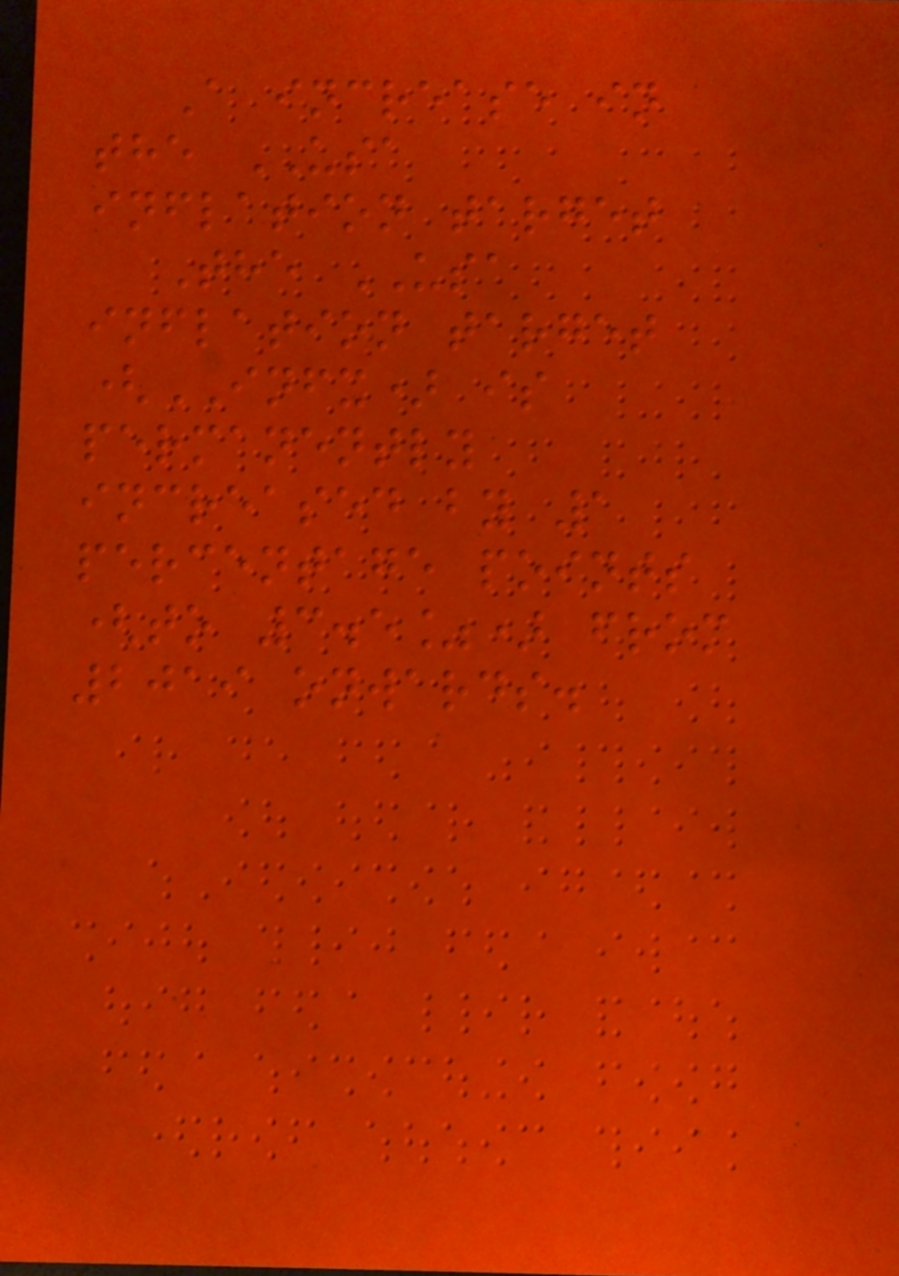A increase in
the USA
inflation target
The USA
inflation target
(INFX) is
permanently
increased by 1
percentage points
(to 3.5%) from
2019 onwards.
